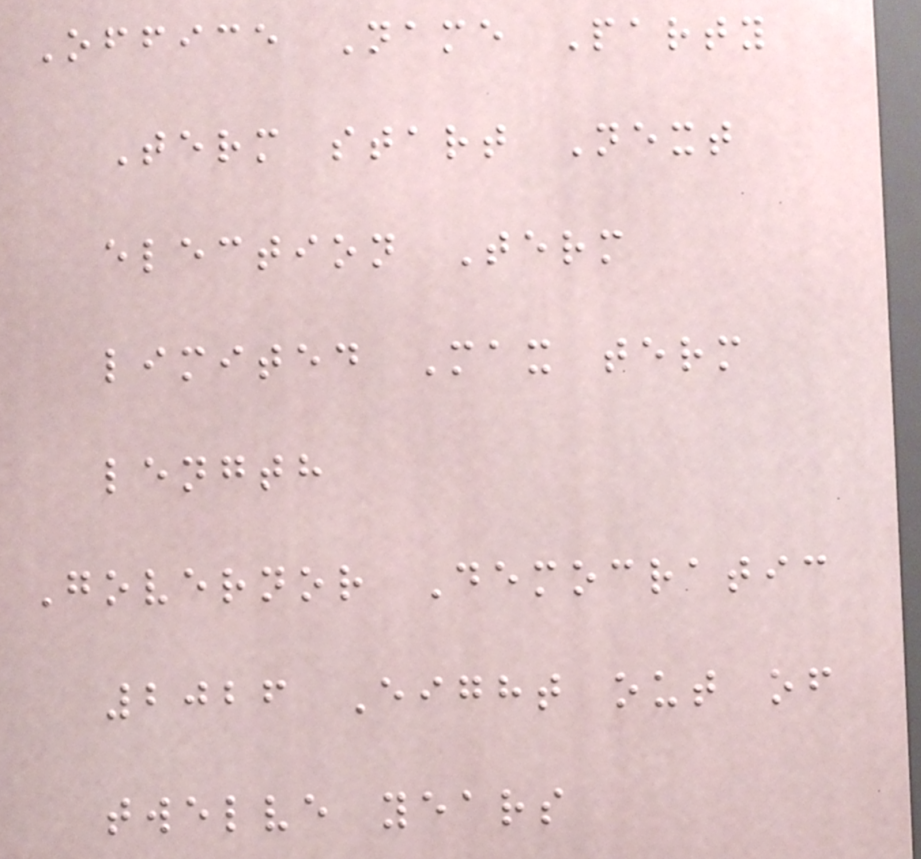Office Name Party
Term start Next
election Term
limited Max term
length
Governor Democratic
2026 Eight out of
twelve years
